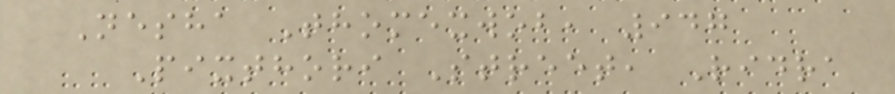Nesha Thomexwob, 947
Pixthori Street, Ridra
